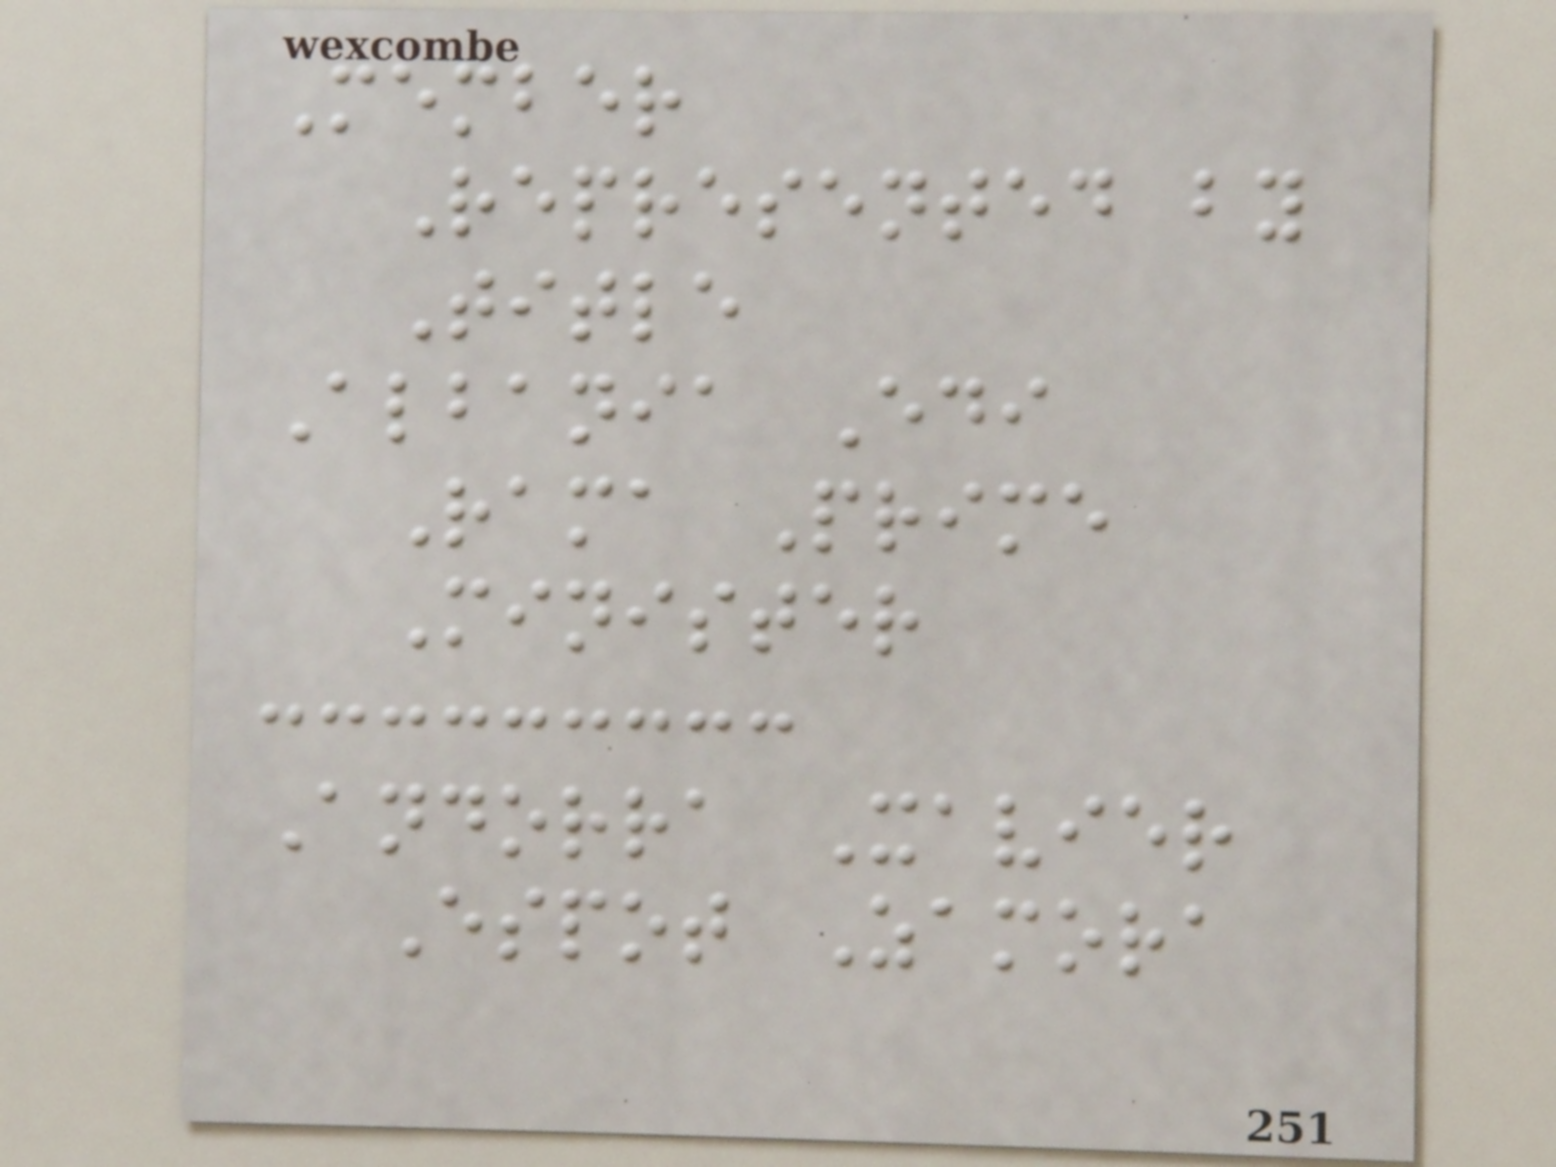Member
Represented by
Title
Albania Edi
Rama Prime
Minister
Andorra Xavier
Espot Zamora
